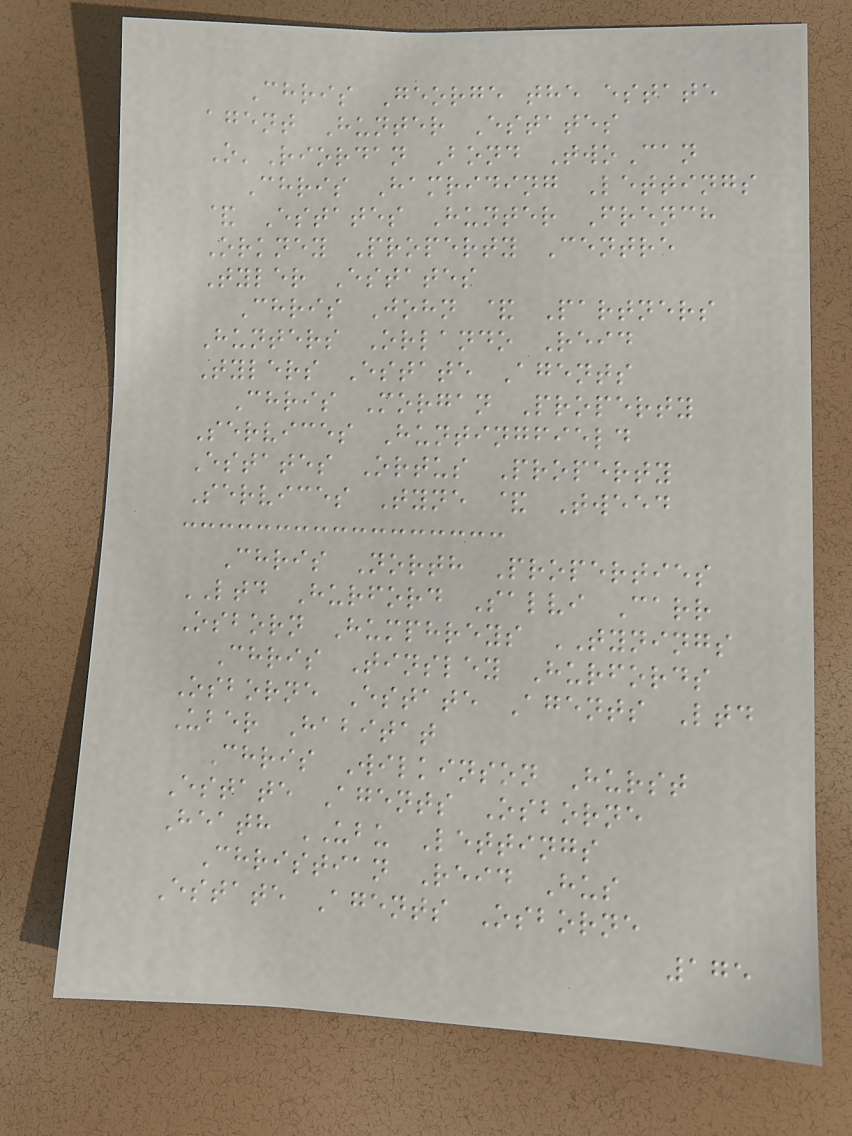Chris George the estate
agent Hunter Estates
O'Riordan Bond TwoCan
Chris Hamriding Lettings
& Estates Hunter French
Orkney Property Centre
Tyler Estates
Chris John & Partners
Hunters Orlando Reid
Tylers Estate Agents
Chris Morgan Property
Services Huntingfield
Estates Ortus Property
Services Tyne & Tweed
Chris North Properties
LTD Hurford Salvi Carr
Osborn Humphreys TYNINGS
Chris Tinsley Hurfords
Osborne Estate Agents Ltd
Uber Habitat
Chris Wilkinson Hurst
Estate Agents Osborne
Heath UBU Lettings
Christian Reid Hus
Estate Agents Osborne
175
